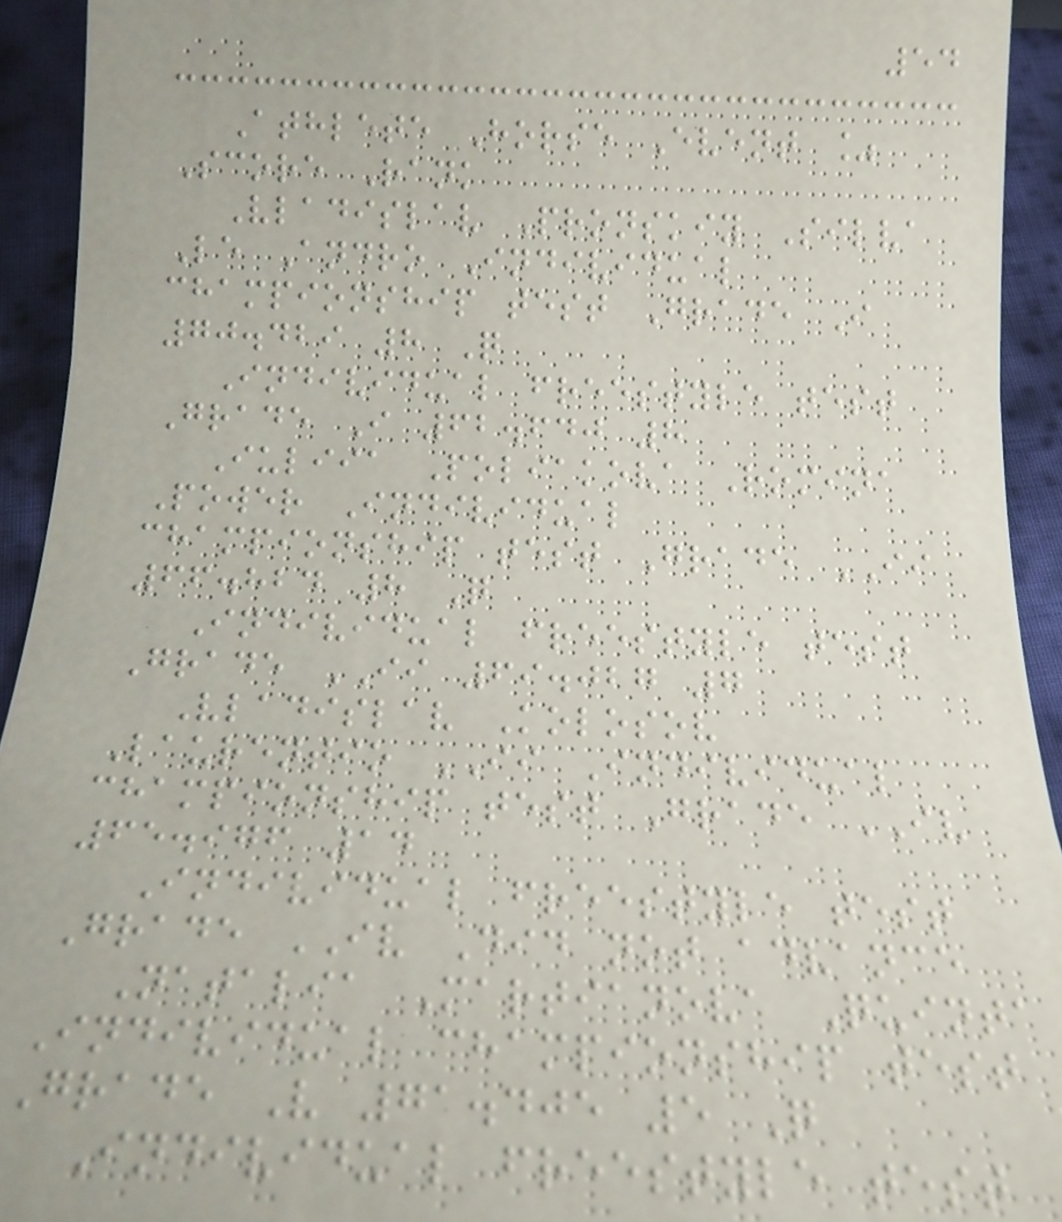54
Athlete Horse Event %
Score Rank
Vladislav Pronskiy Silva
Le Andro Individual
championship test Grade I
70.429 8 Q
Individual freestyle test
Grade I 62.640 8
Iuliia Poliakova Romina
Power Individual
championship test Grade II
66.824 8 Q
Individual freestyle test
Grade II 69.027 7
Vladislav Kolosov
Laurentio II Individual
championship test Grade IV
65.976 14
Individual freestyle test
Grade IV Did not advance
Natalia Martianova Quinta
Individual championship test
Grade V 71.405 5 Q
Individual freestyle test
